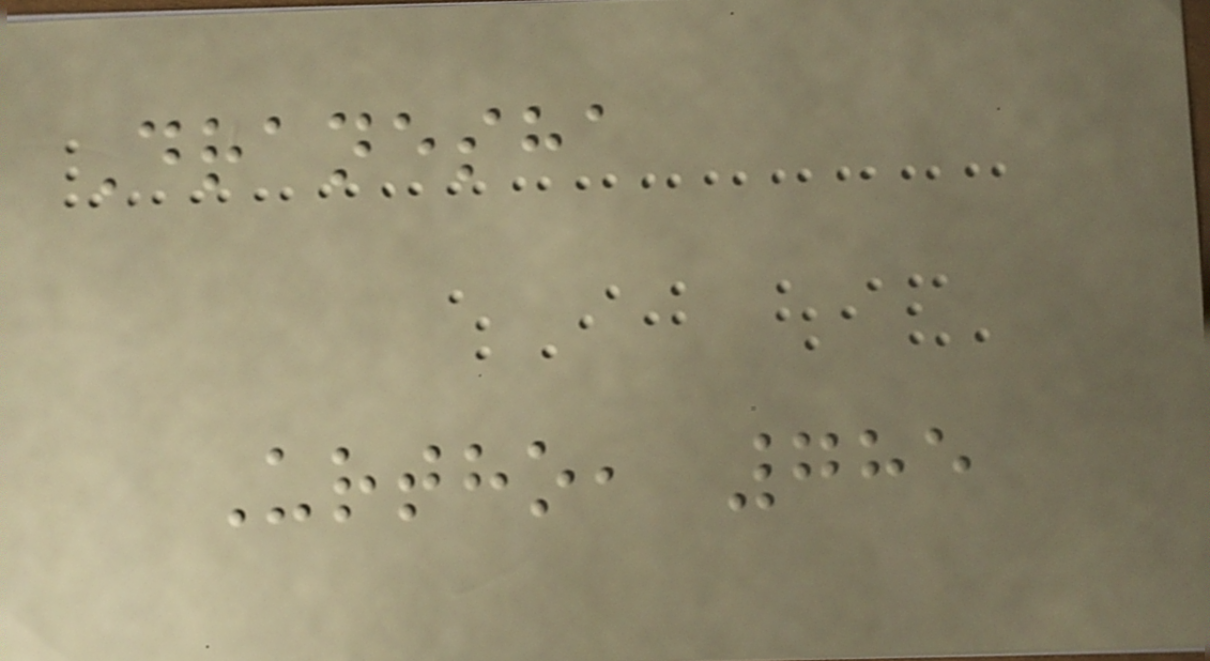Dranesha
Urtho, 785
